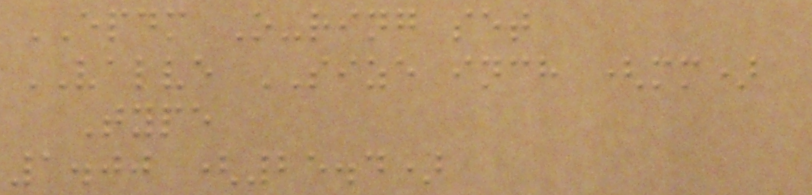EPDM O-ring set
VALVE SIZE inch (mm)
Type
1.00 (25.4)
